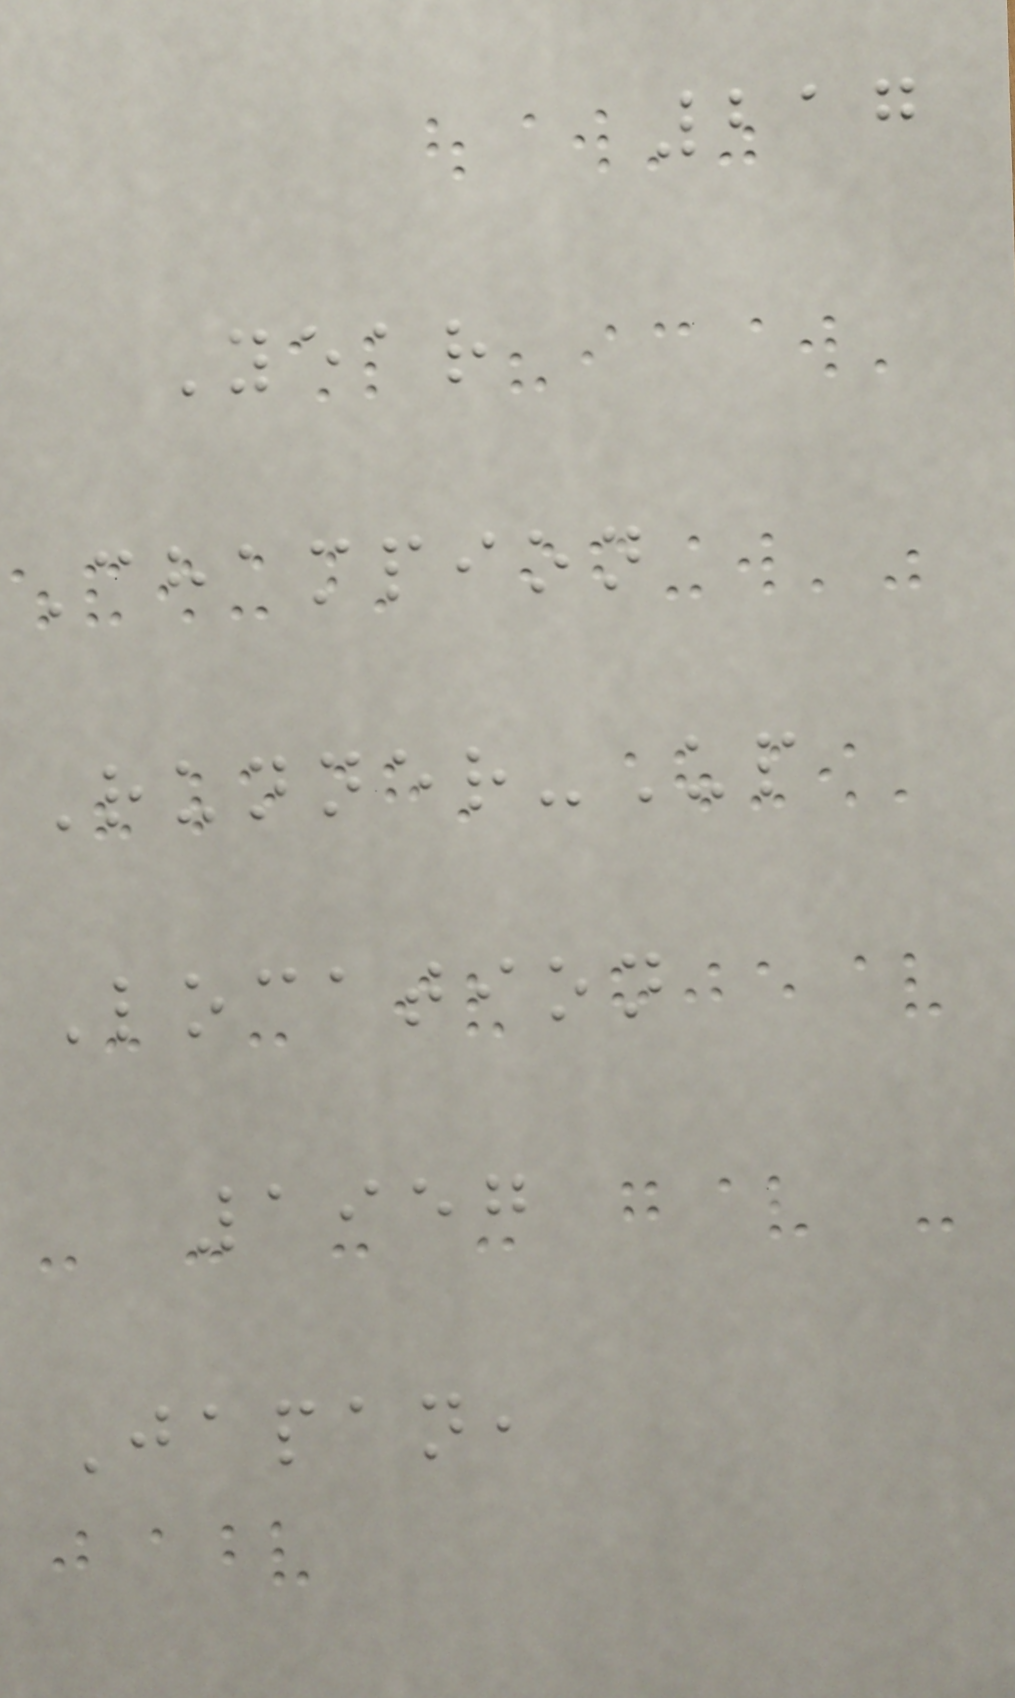217
Year
Champion
Runner-Up
Location
1957
Japan,
